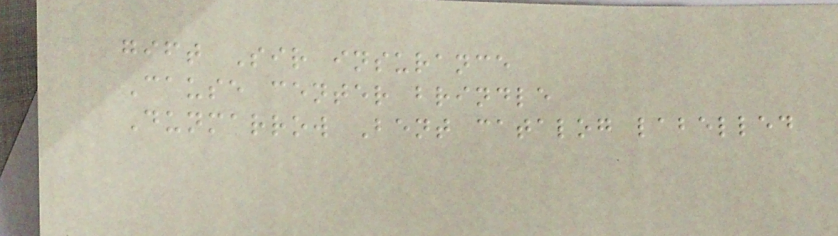gift Sir insurance
Cause center brindle
Dunmarrow Bent catalog labelled
